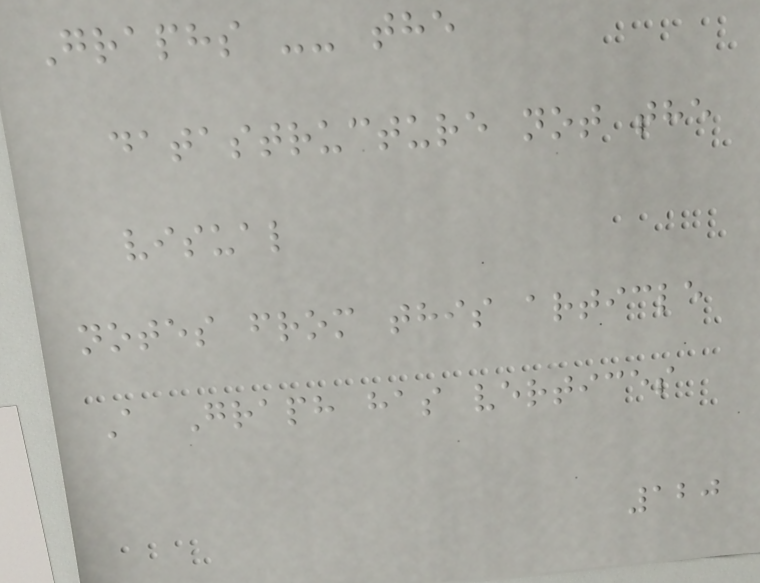Graphs -- the
datastructure not the
visual
notes from this article
A Graph has vertices
120
